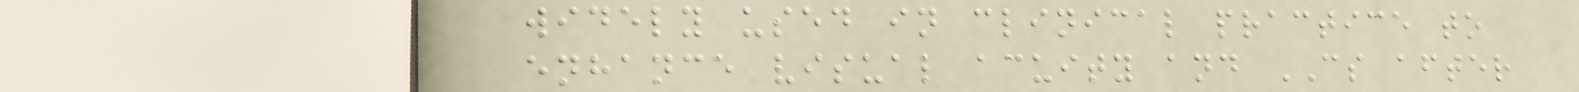widely used in clinical practice to
enhance visual acuity and CS after
